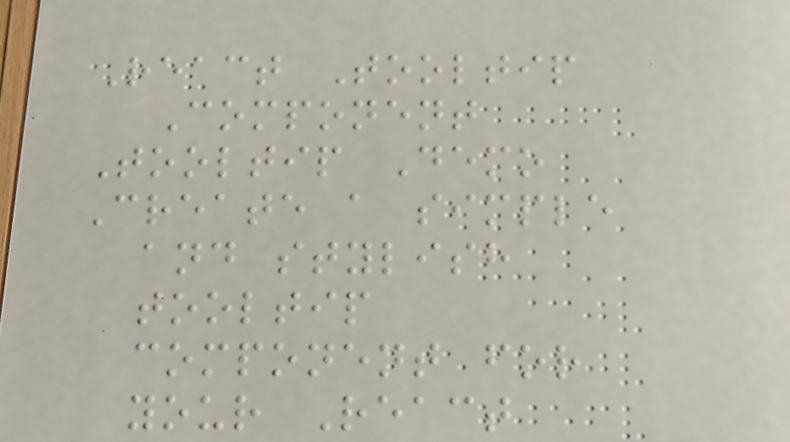React Tooltip
Component
Tooltip Demo
Create a simple
and stylish
tooltip
component for
your React
